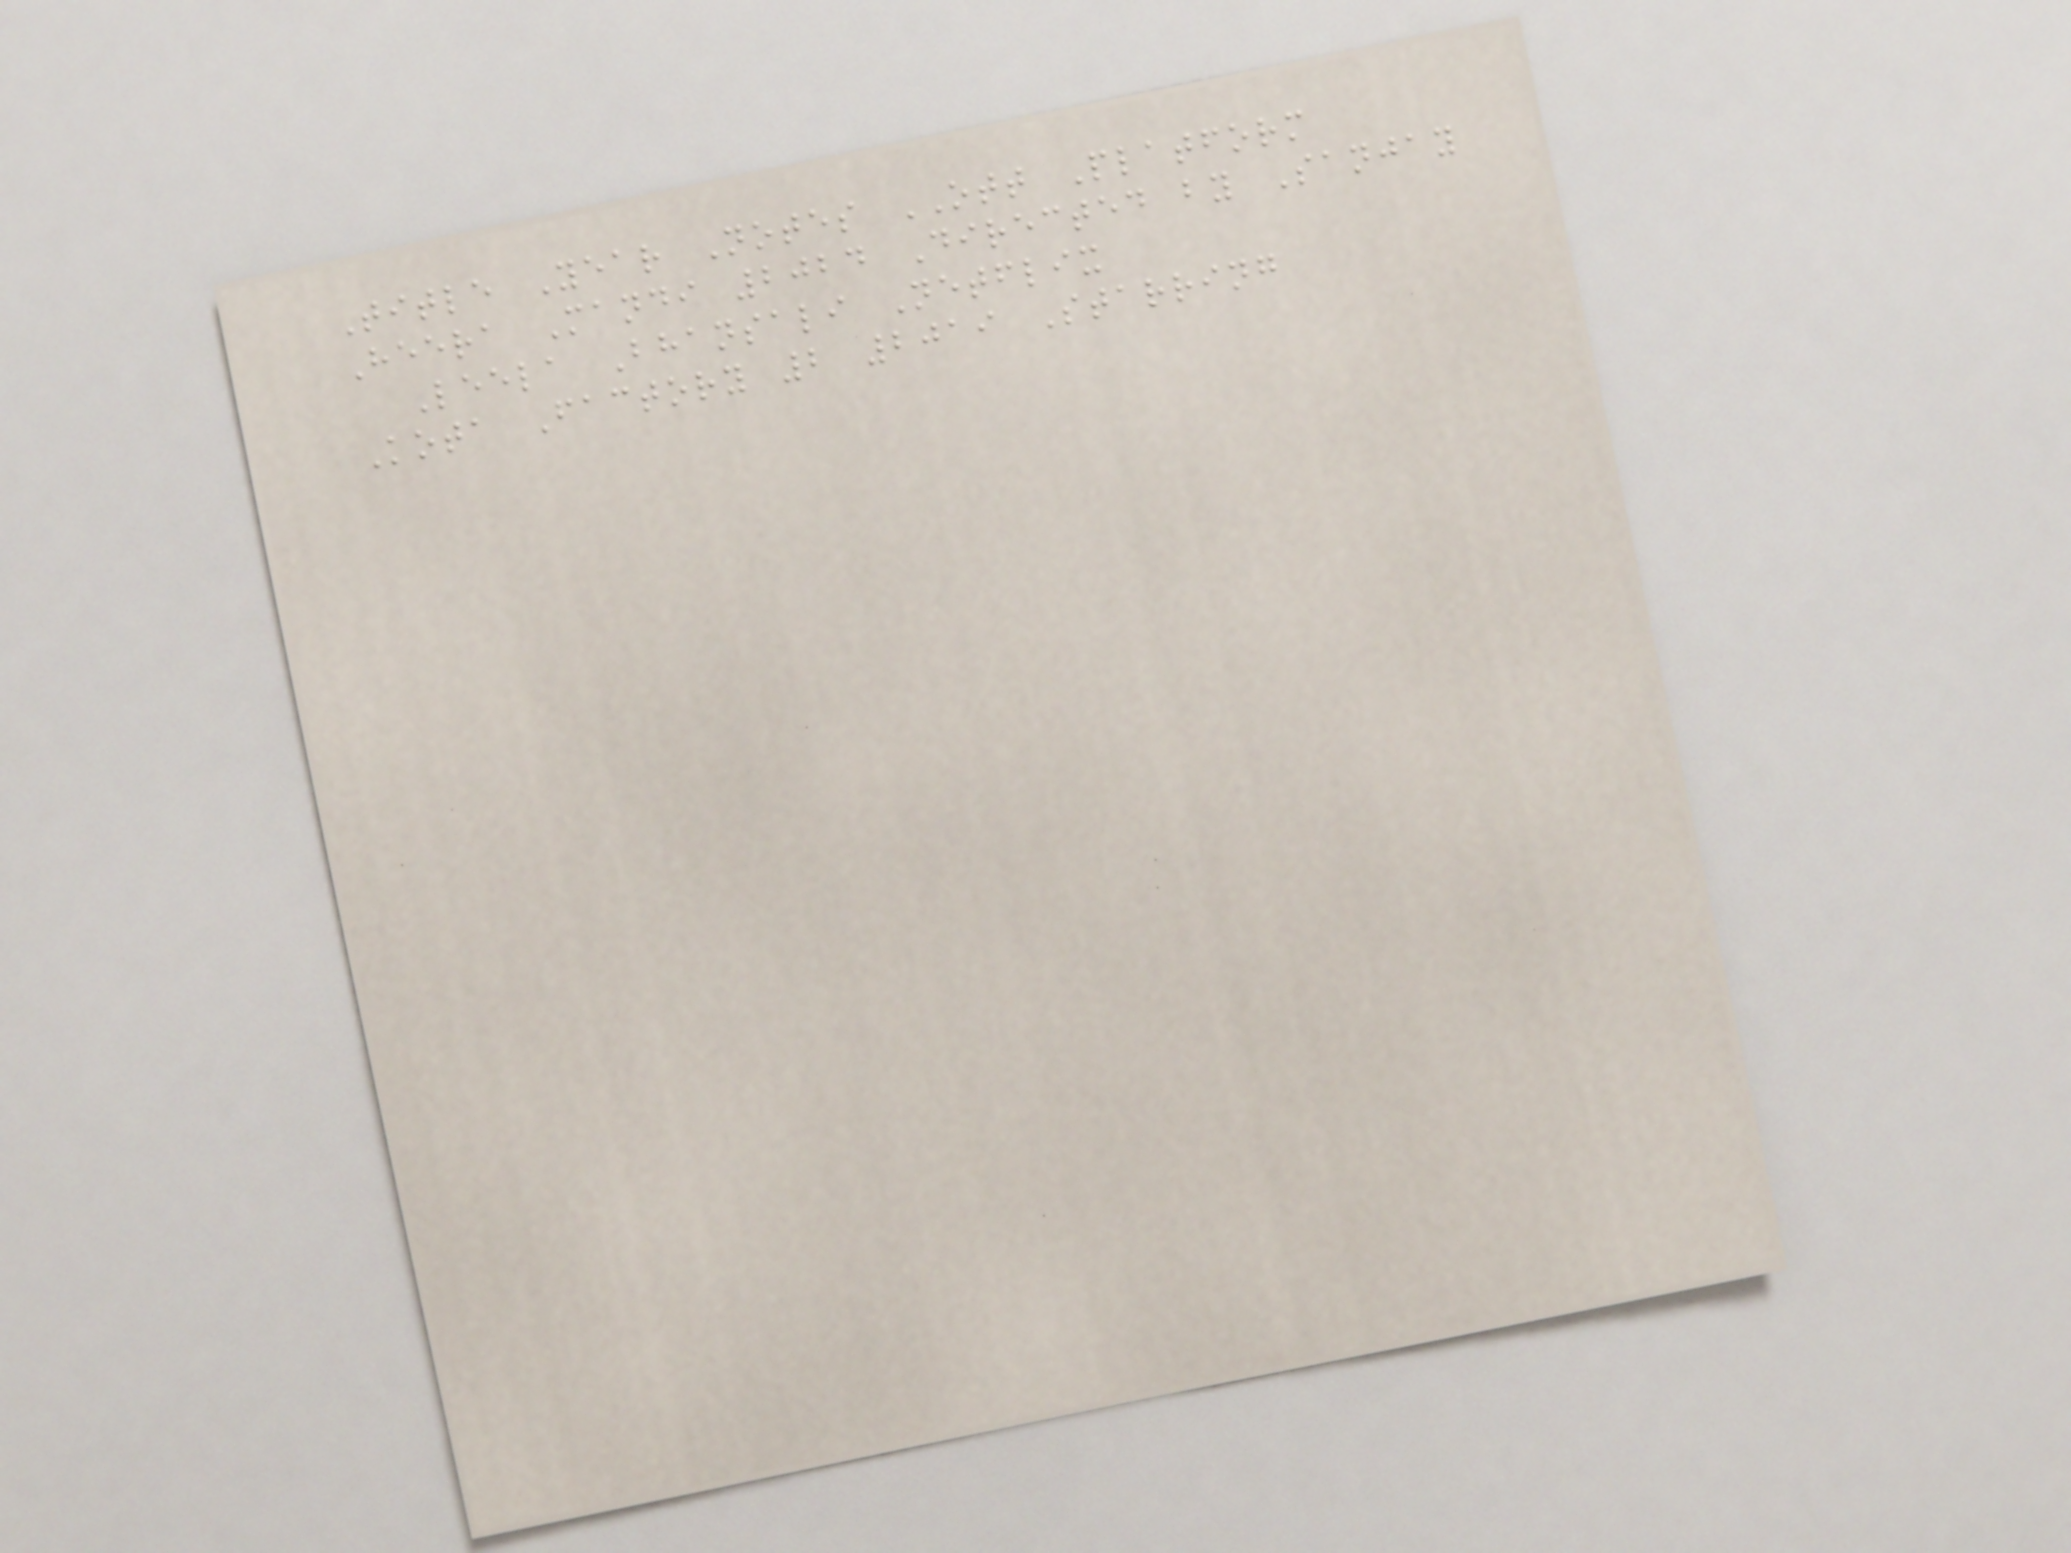Title Year Notes OTT Platform
Heera Mandi 2024 Directed by Sanjay
Leela Bhansali Netflix
Kota Factory 2 2019 Starring
